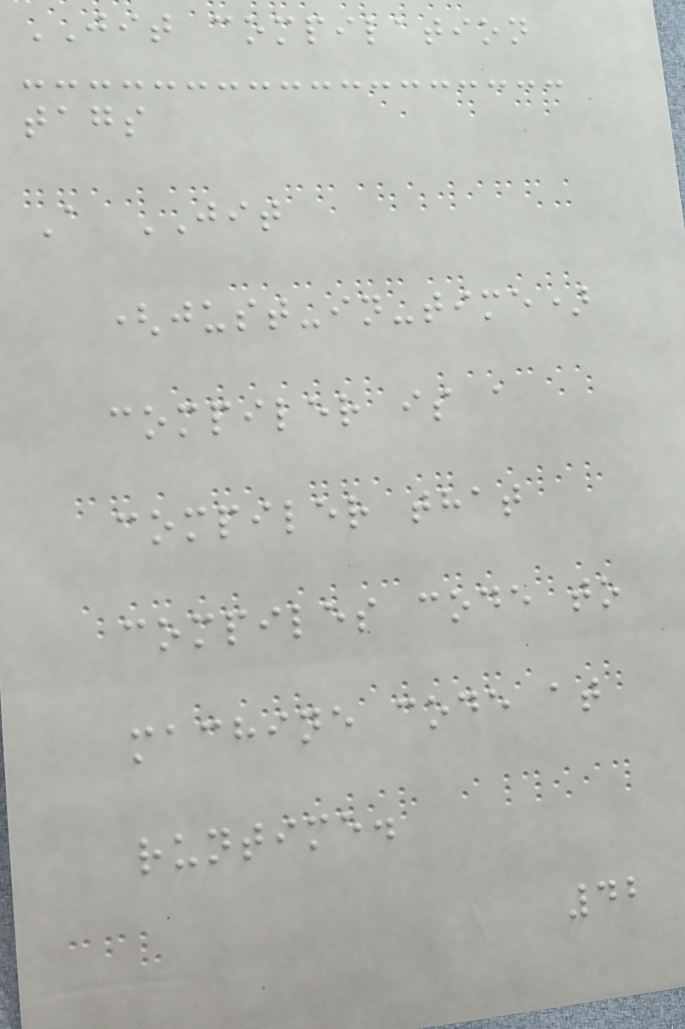JIT compilation
tags
A JIT
(just-in-time)
compiler is a
compiler that
compiles code to
machine code at
runtime.
42
